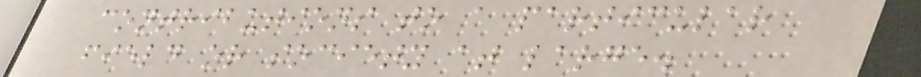contributions to a particular
field or society at large.
